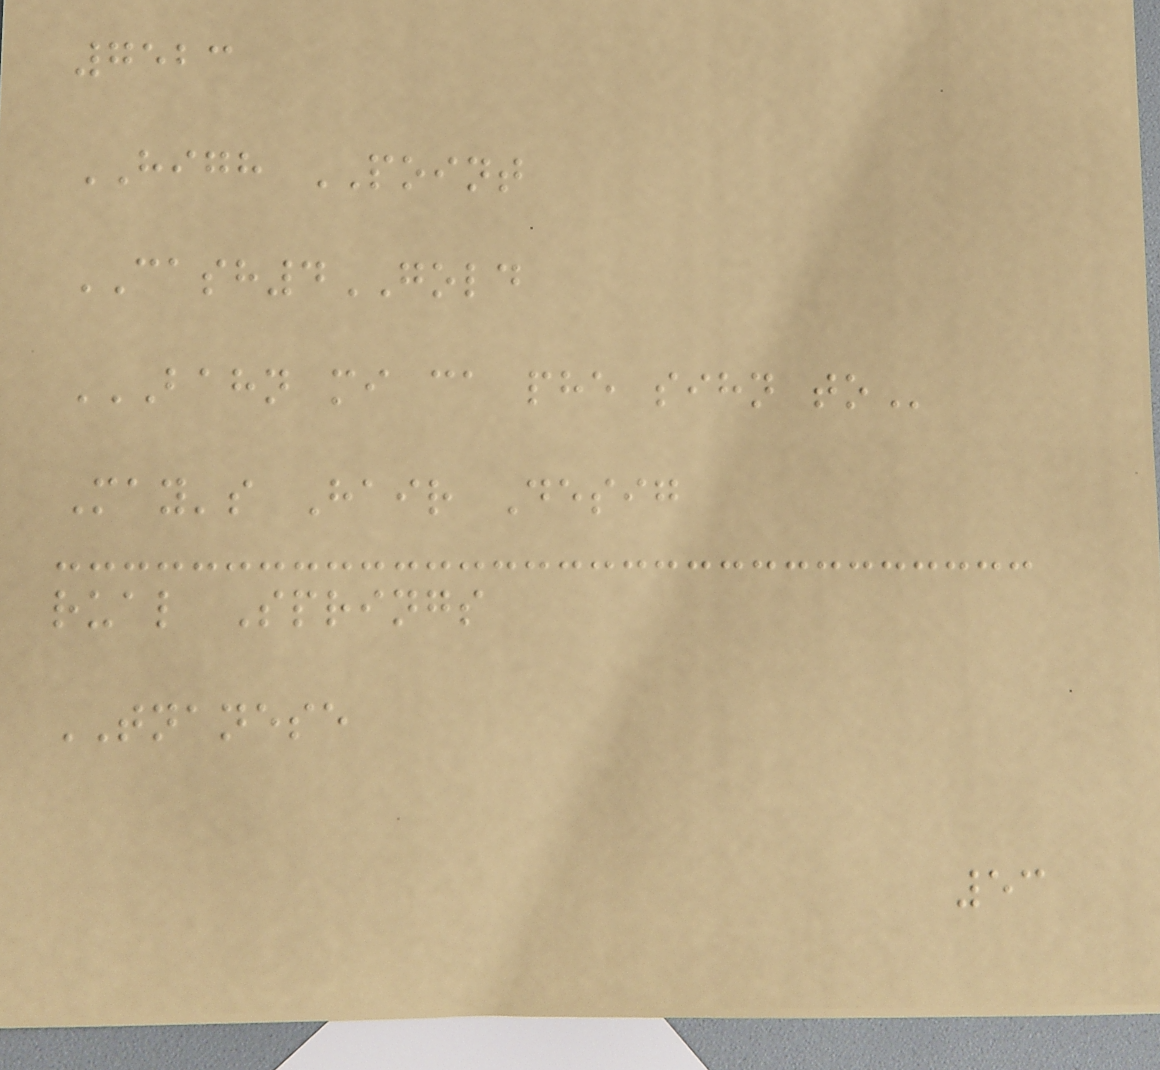7523
HIGH POINT
CASH4GOLD
BAHN MI CA PHE SIHN TO
May's Hair Desig
rual Springs
TNANESE
53
